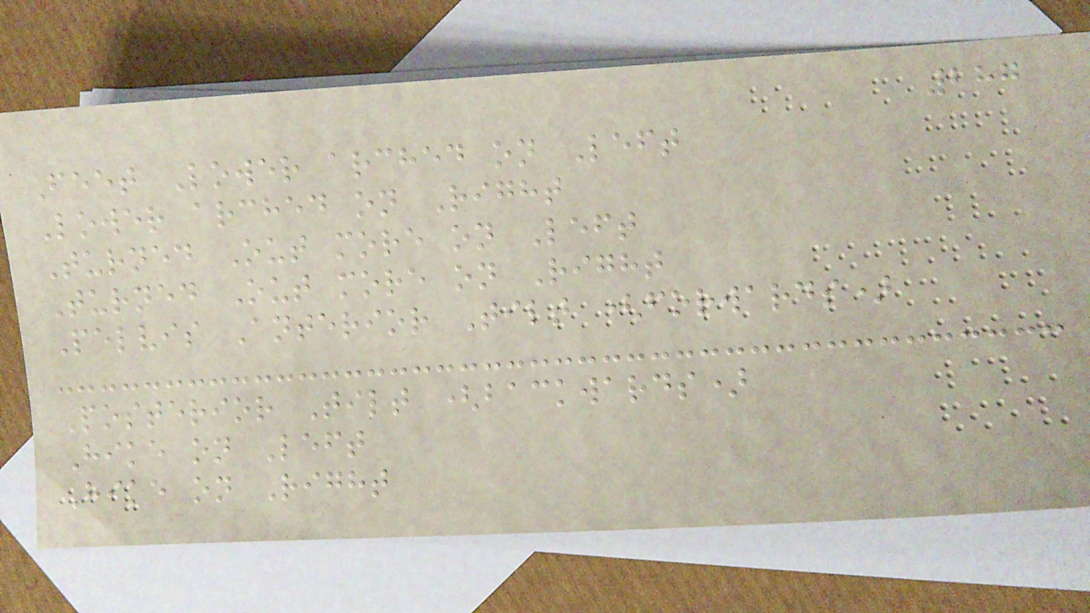287
Feet Lower arched on Left
Lower arched on Right
Turned Out more on Left
Turned Out more on Right
Pelvis Anterior Tilt (forwards)
Posterior Tilt (backwards)
Hike on Left
Hike on Right
